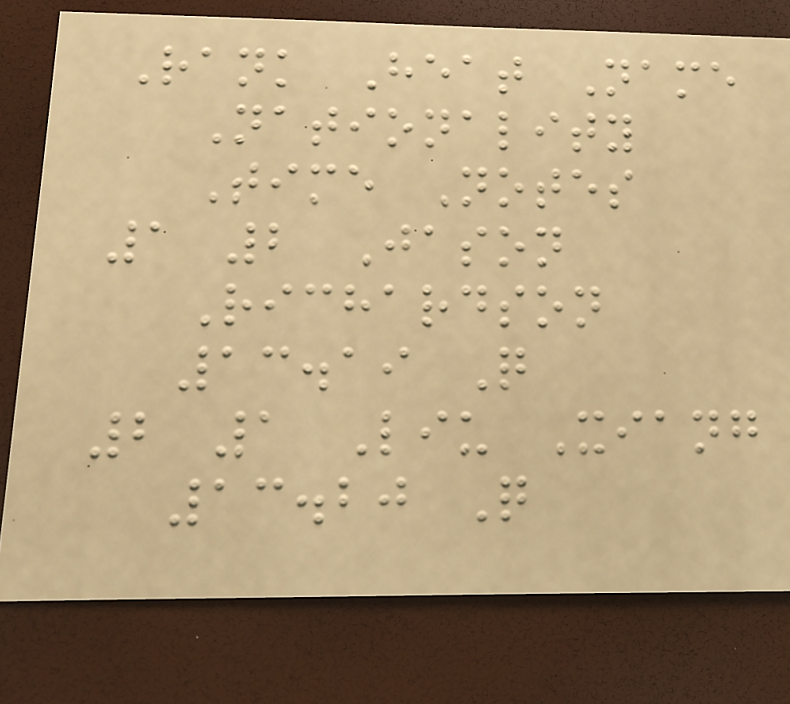Rank Heat Name
Nationality
Time Notes
1 2 Jason
Richardson
13.19 Q
2 1 Liu Xiang
13.20 Q
